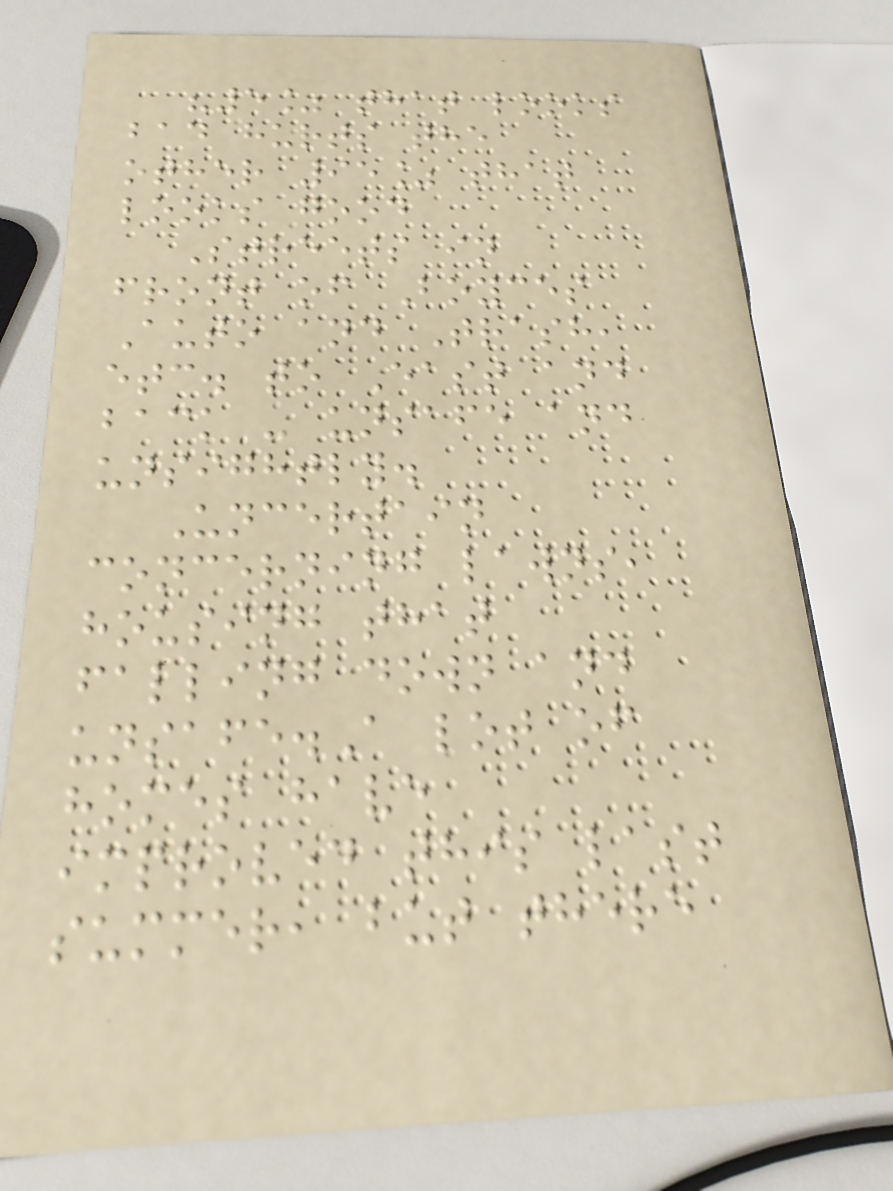"5% that looks
bad hurts the
other 95% that
looks good
Streets in
front of Boyces
Auto and Trash,
etc. to East and
back - unsafe and
unsightly.
Uncertain
concerning lawns,
housing that
falling down and
unsafe.A lot of
homes have
improved this last
summer, but there
